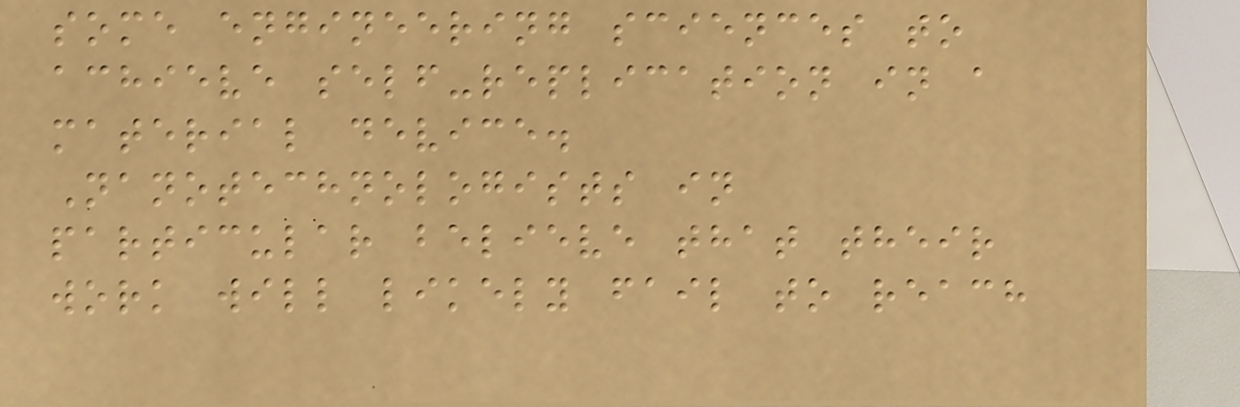some engineering sciences to
achieve self-replication in a
material device.
Nanotechnologists in
particular believe that their
work will likely fail to reach
